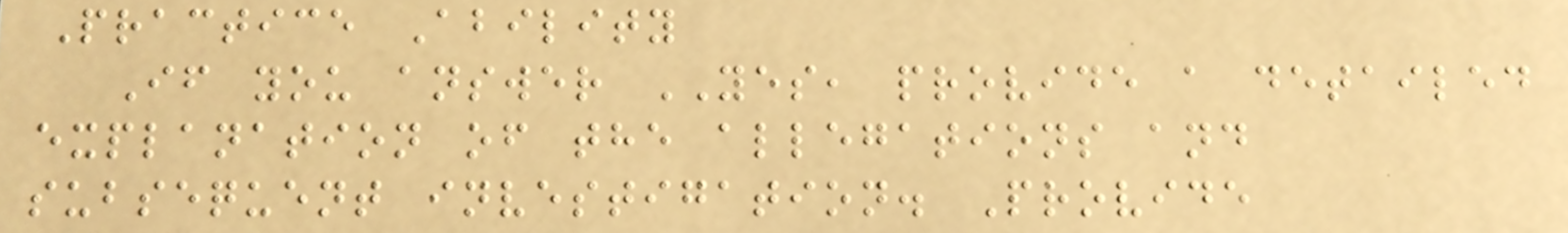Practice Ability
If you answer YES, provide a detailed
explanation of the allegations and
subsequent investigation. Provide
